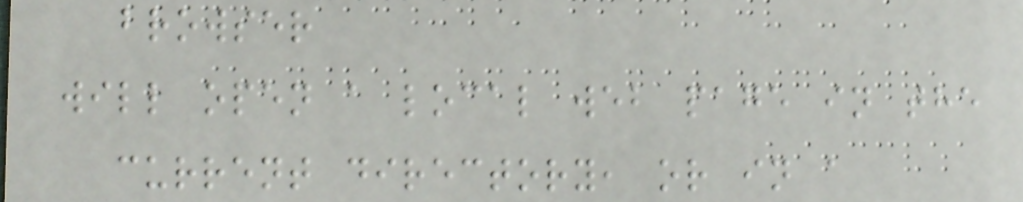browser
will open a local web page in the
current directory, or in a
